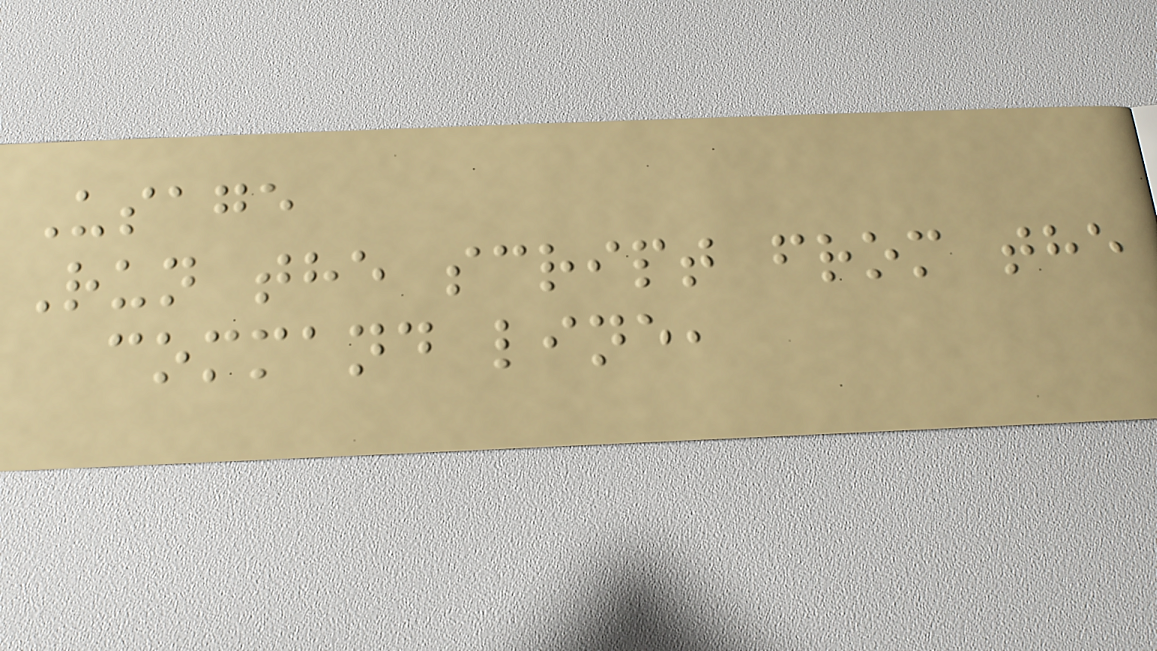Usage
Run the script from the
command line,
